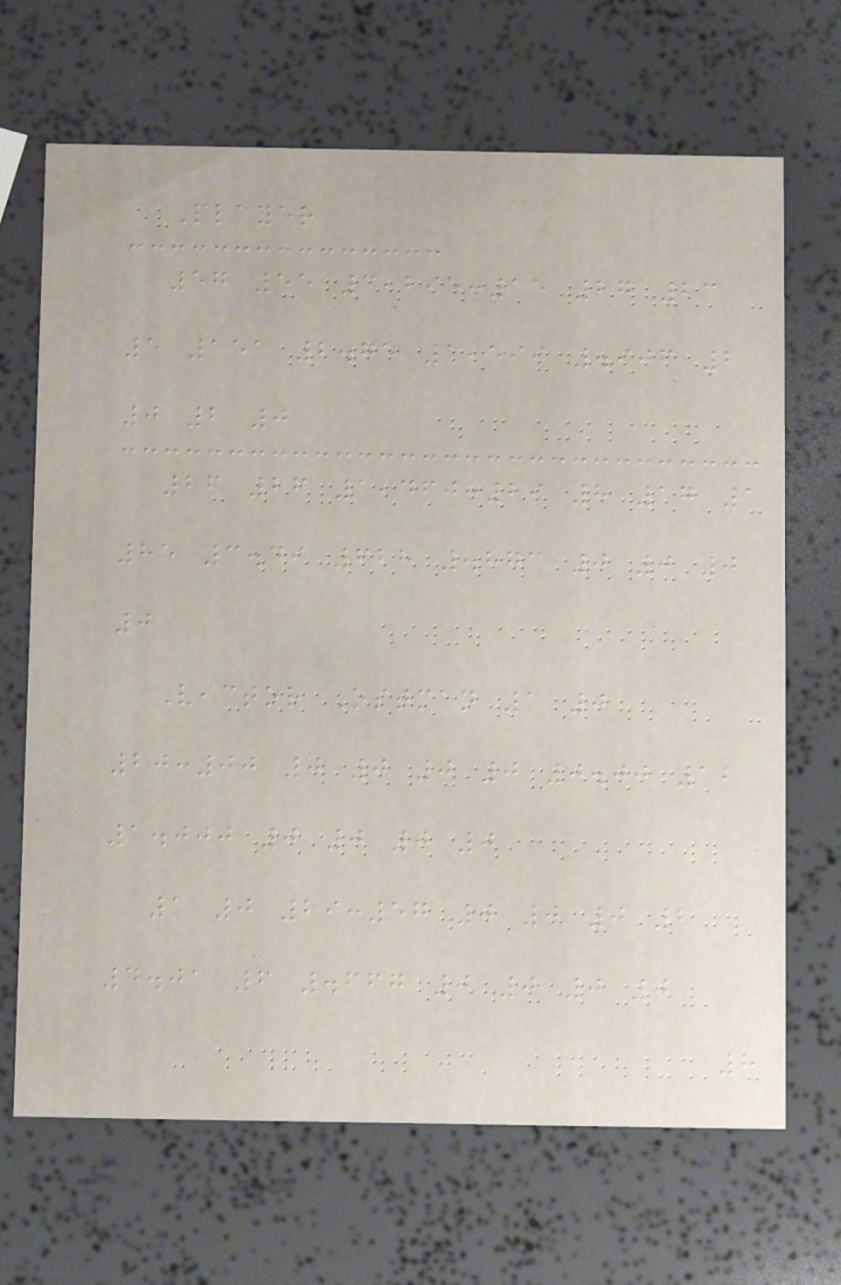Player
57 55 3,295:15 27 23
5 151 2.75 1,599 .906 2
0 2 0
26 26 1,460:29 8 17 1
85 3.49 628 .873 0 0 0
0
Victor Ostman 1 0
20:00 0 0 0 0 0.00 12
1.000 0 0 0 0
1 0 29:57 0 0 0 2
4.01 6 .667 0 0 0 0
8
